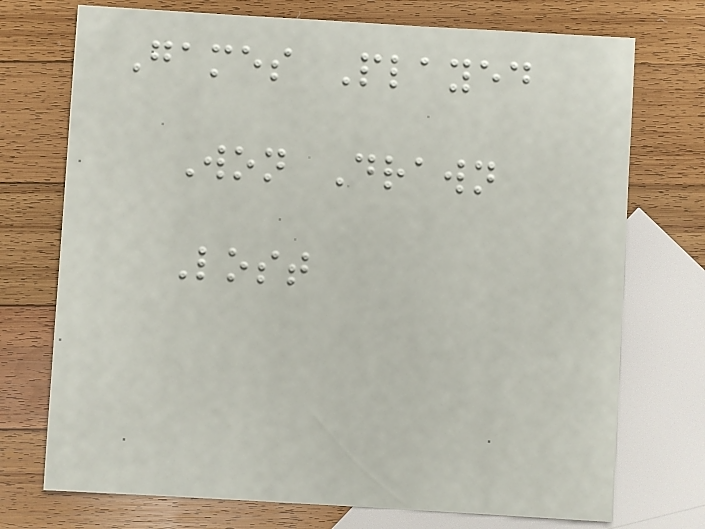Games Played
Won Drawn
Lost
